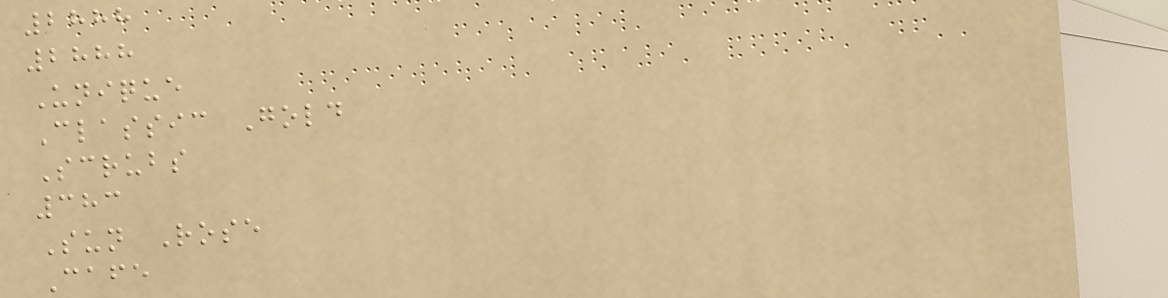2888
2888
Unique
Classic Gold
Scrubs
383
Sun Rose
Cafe
